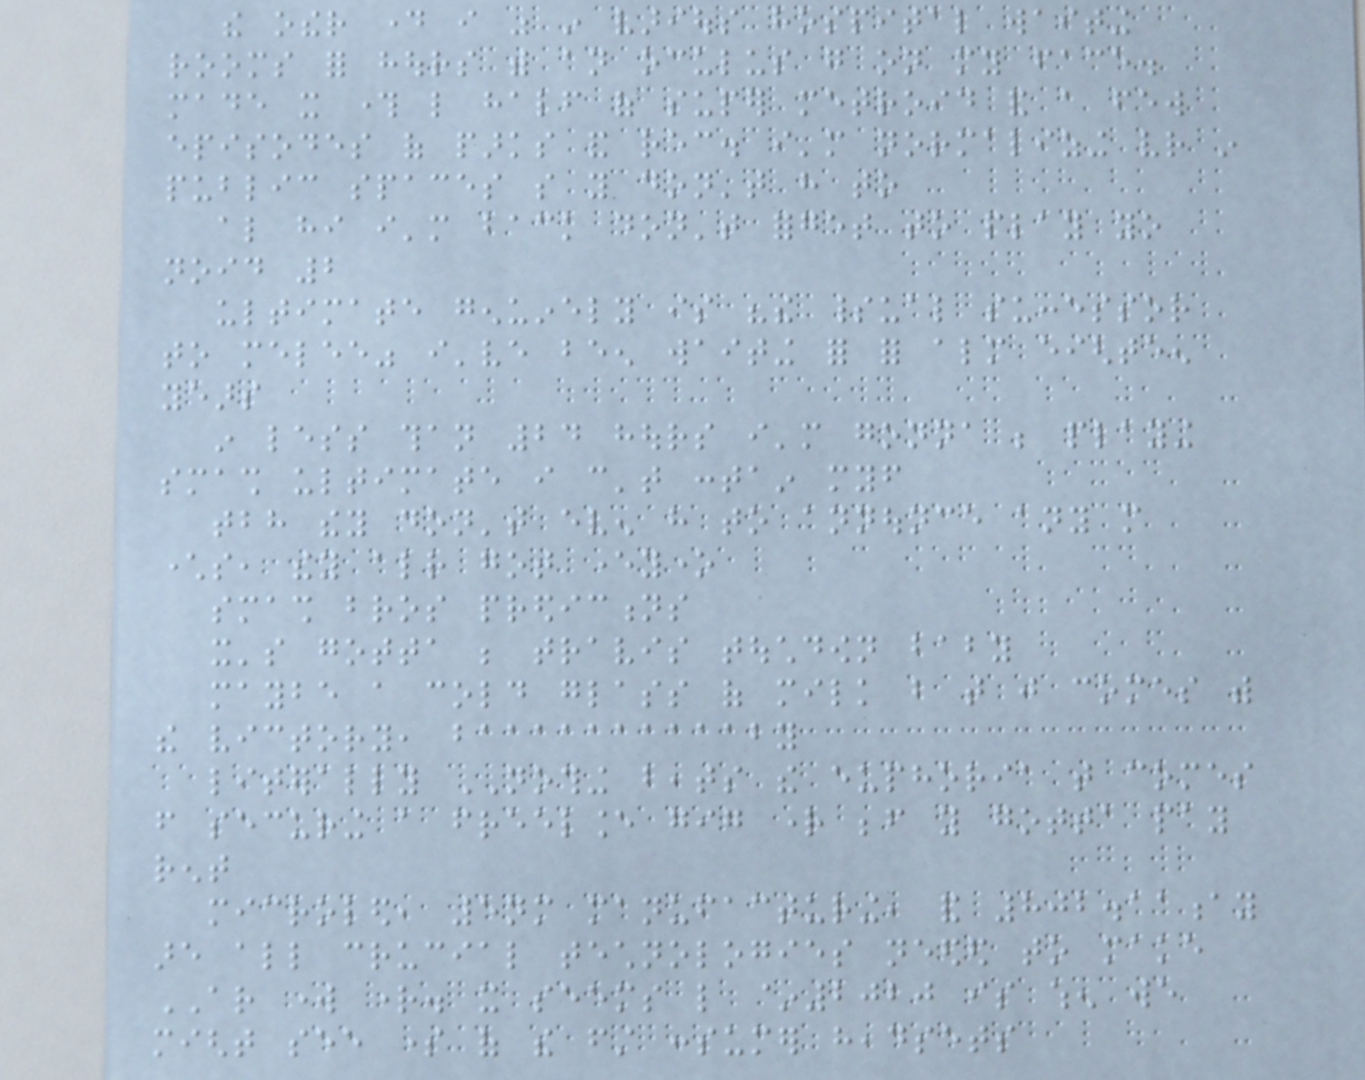the other day i was in various hospital waiting
rooms for hours with an oculus go on my face.
made it through like half of super metroid and a few
episodes of parks and rec. i'm normalizing vr in
public spaces so you don't have to
also hi i'm back don't forget to play yo
noid 2
ultimate genuinely is "the spiritual successor
to melee" i've been waiting for for almost eighteen
years
in less than 24 hours i'm gonna be playing
smash ultimate i can't contain myself
tbh they don't even have to announce any more
characters, they already got everyone
smash bros predictions
it's gotta be travis touchdown baby
maybe a cold glass of milk but that just comes with
the victory, baaaaaaaaaaby
literally NOTHING beats the euphoria that comes
from securing a freelance gig right before you gotta pay
rent
microled, 5nm manufacturing, and 802.11ay
are all crucial technologies needed to make
AR work right. it seems like ~2020 is when we
might see some of the first consumer headsets
